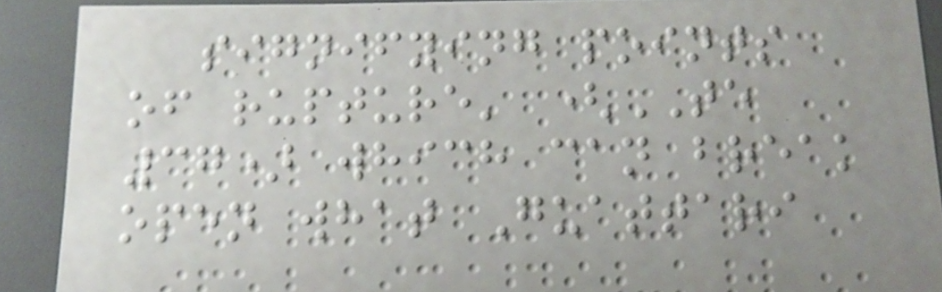signifying points
of rupture' (TE
37) which can break
open what Guattari
